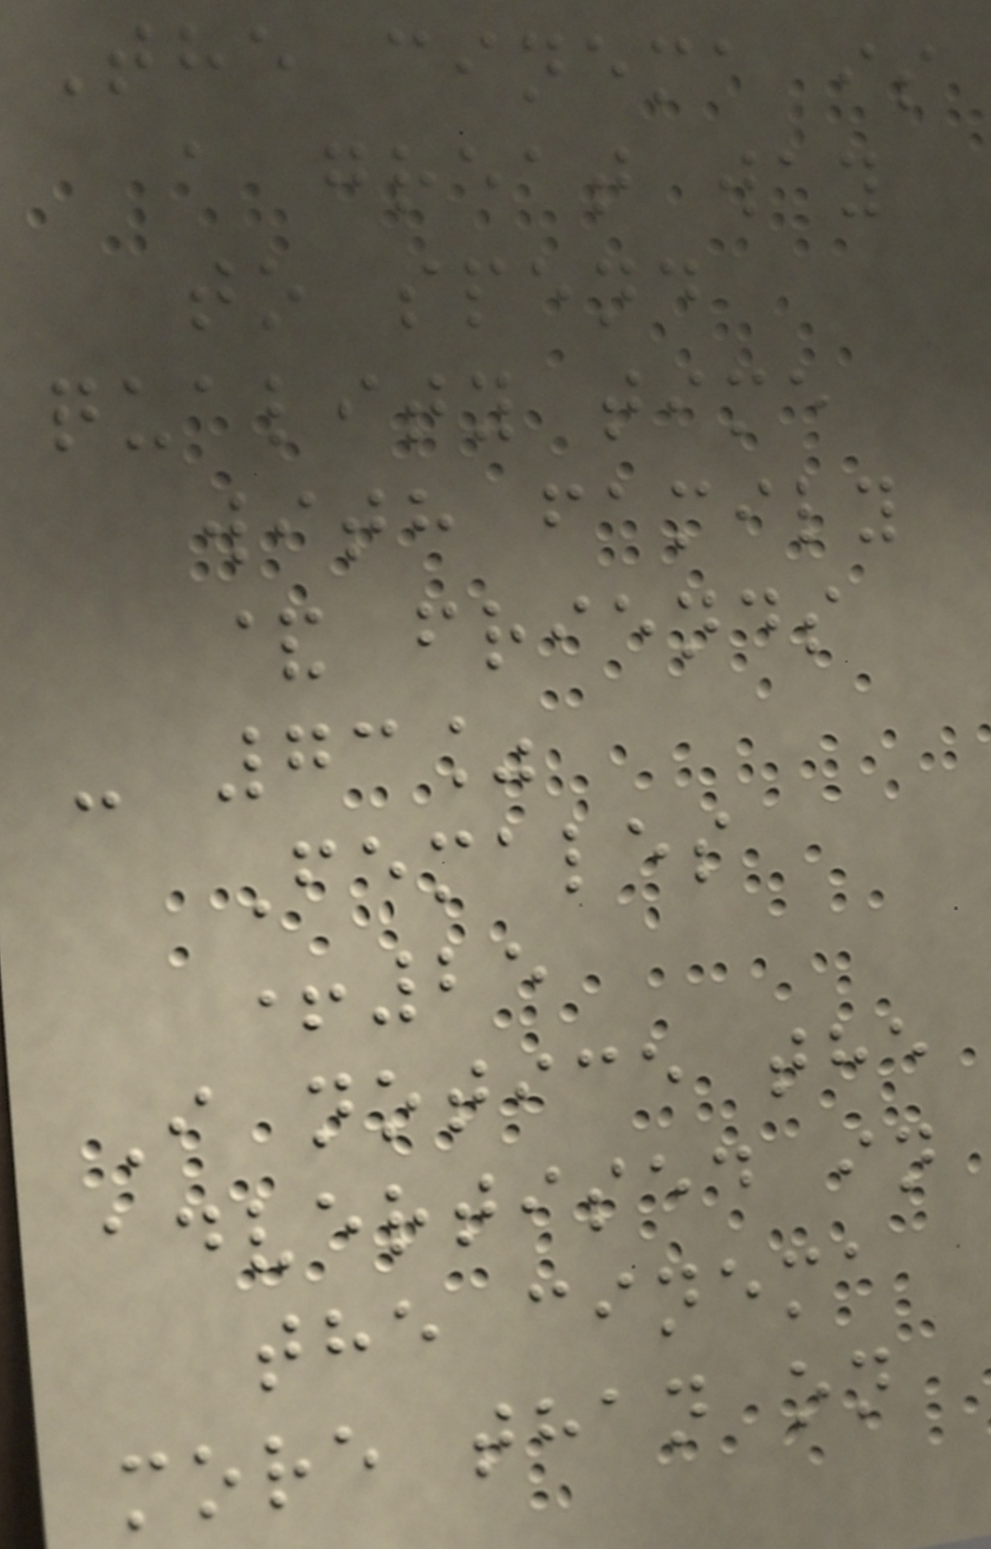The cinema is
a great way
to spend
quality time
with family
& friends
- 73%
Females
+25
I notice the
advertised in
the cinema
more than on
